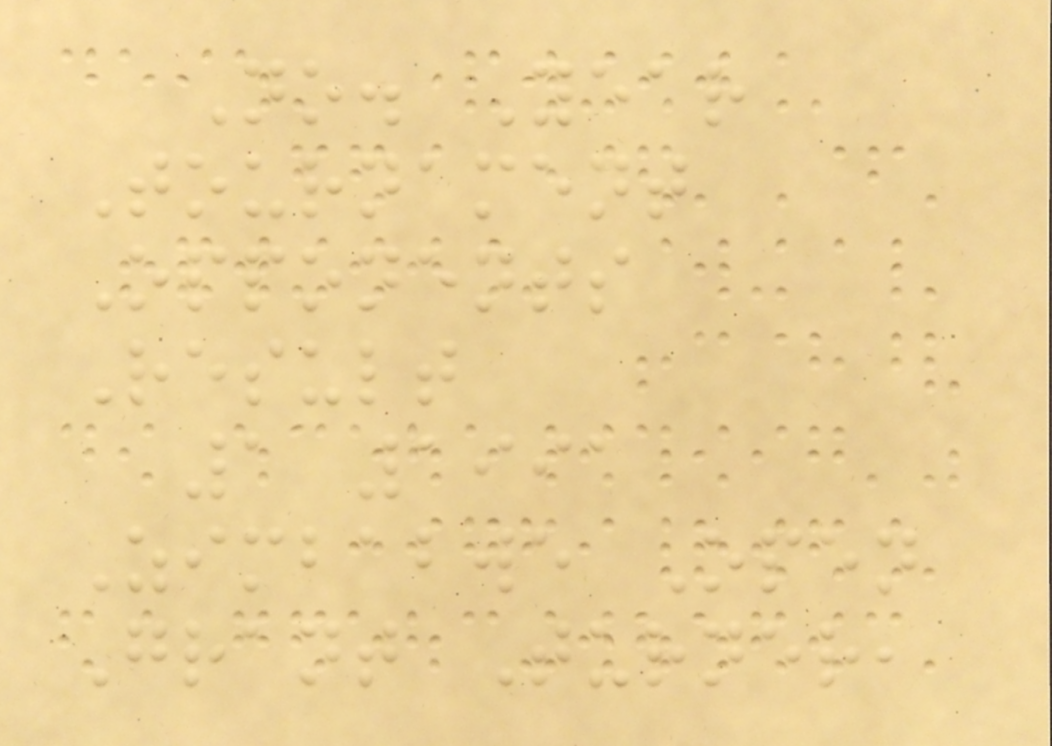No. Year
Tournament
Opponents
Result
1 1991
Zimbabwe Open
Grant Turner,
